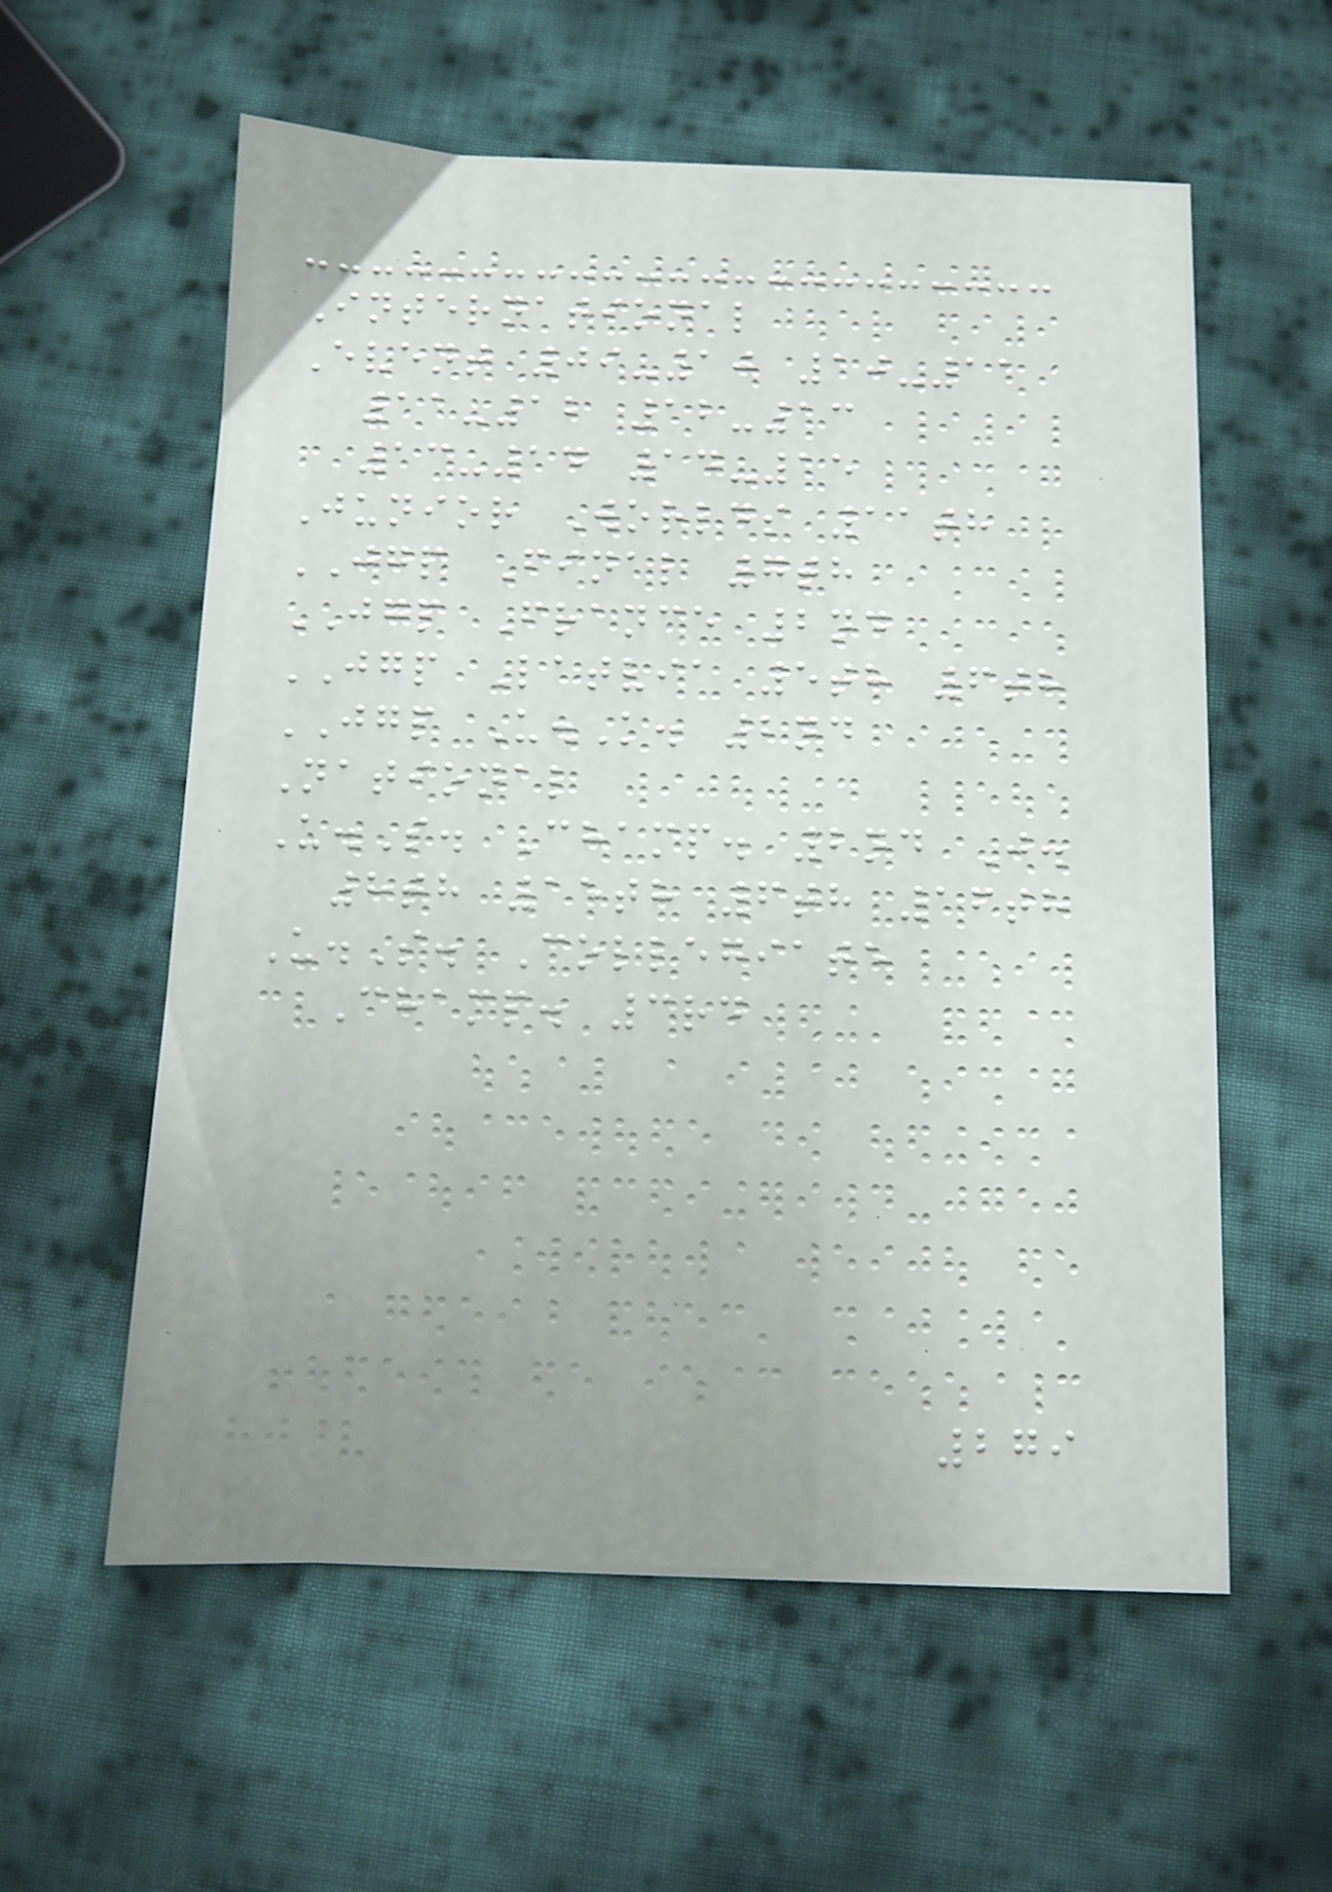International
Event 09-10 10-11
11-12 12-13
13-14 14-15
Junior Worlds 11th
JGP Final 7th
JGP France 2nd
JGP Latvia 5th 6th
JGP U.K. 2nd
National
U.S. Champ. 2nd J.
8th 15th 6th 16th
U.S. Collegiate
Champ. 3rd
279
